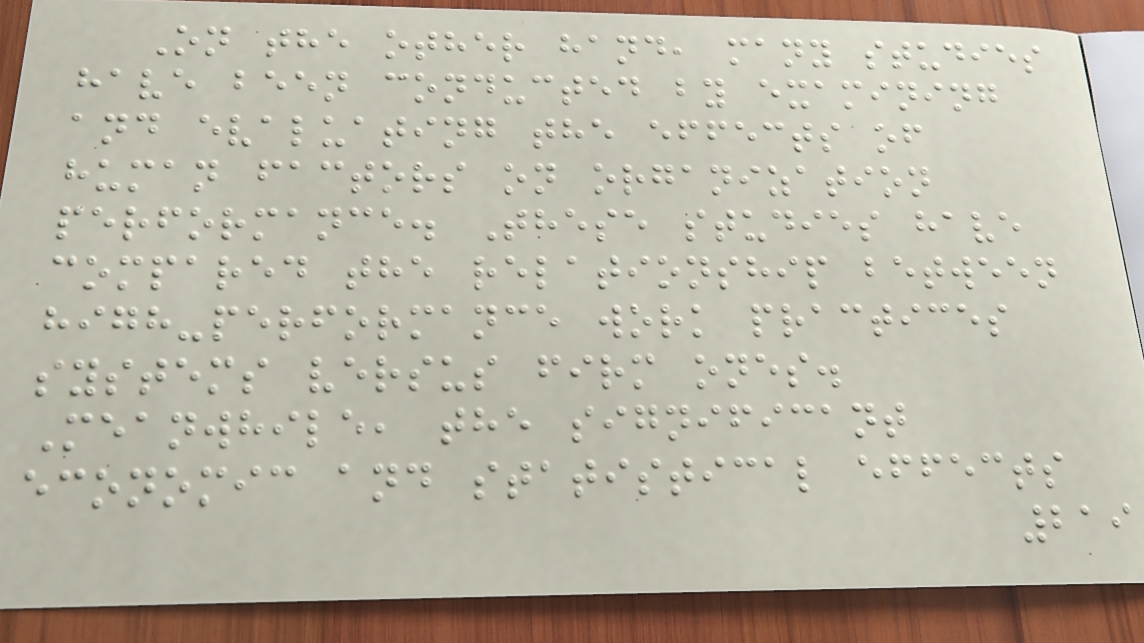On the other hand, many studies
have been conducted by examining
and evaluating the effects of
human factors on organization
performance. These studies have
compared the relationship between
high-performance work practices
systems versus firm ones.
Meanwhile, the significant
economic and statistical effects
219
